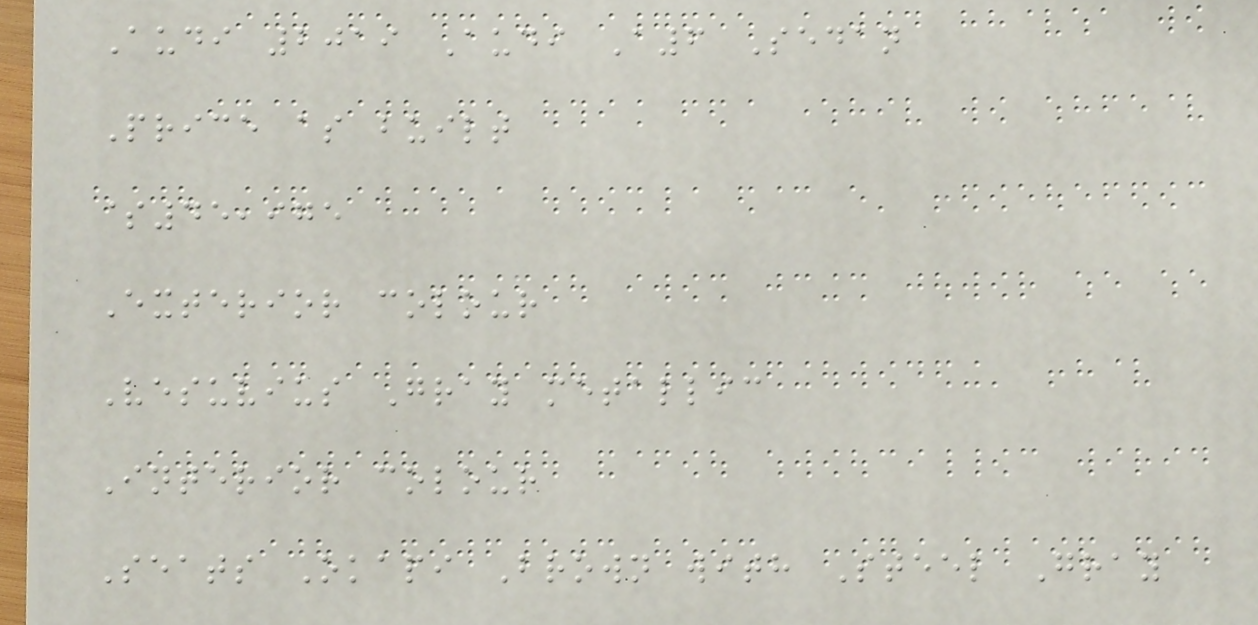Audi 2019 Audi A6 Sedan
Price as built
$45,975
Exterior colour
Vesuvius Gray metallic
Interior colour
Seats Okapi Brown with Steel Gray
